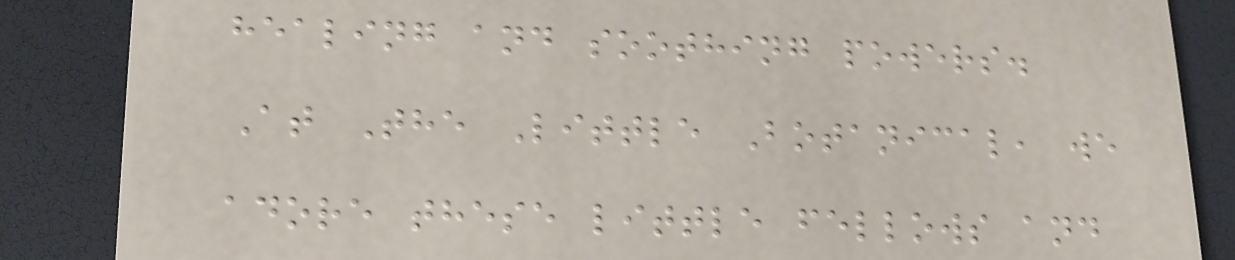healing and soothing powers.
At The Little Botanical, we
adore these little fellows and
